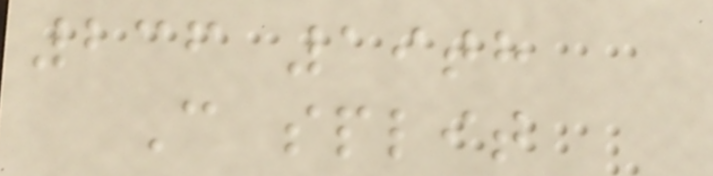236 19th
C split
